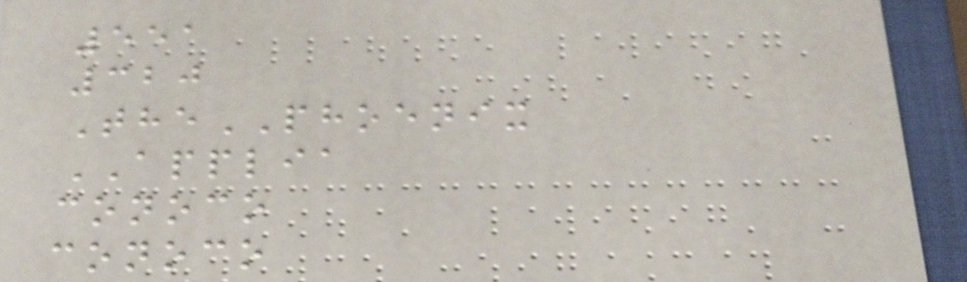551
320
ThePHOENIX
APPLIA
conoco
conoco
